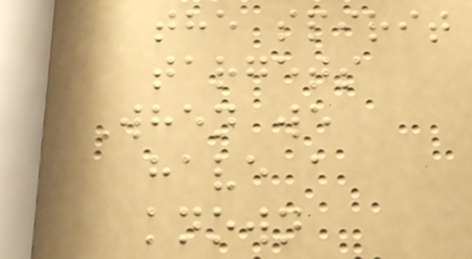the spirit
targets
When we
have a
known
